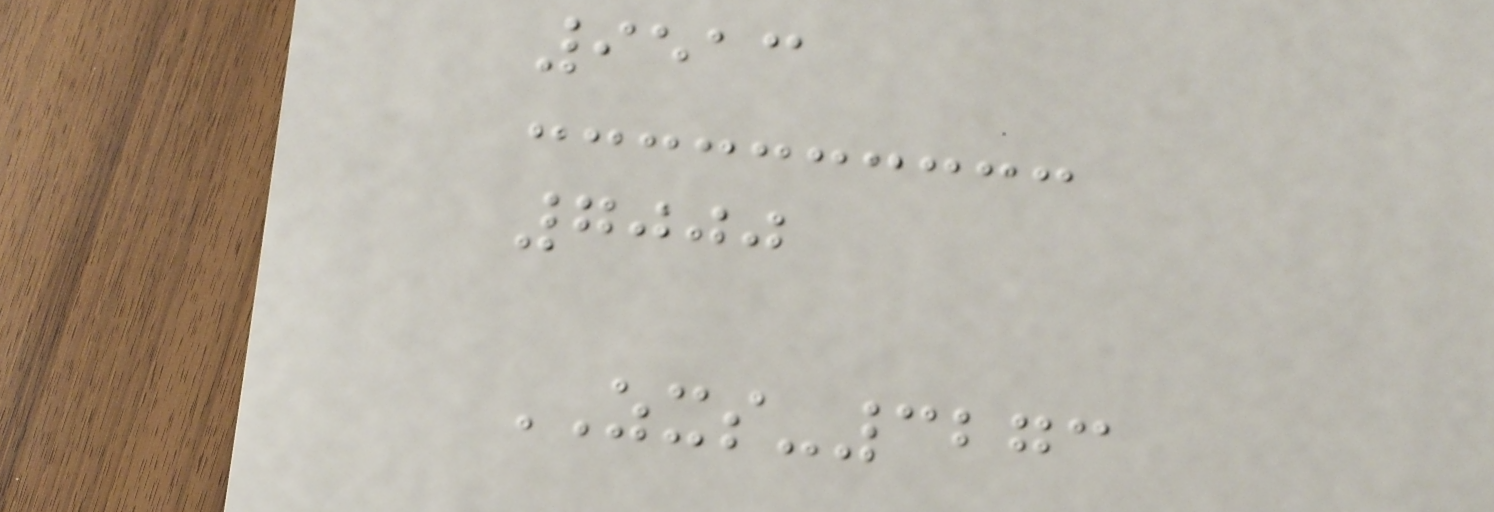9513
7000
ZXS-3273
